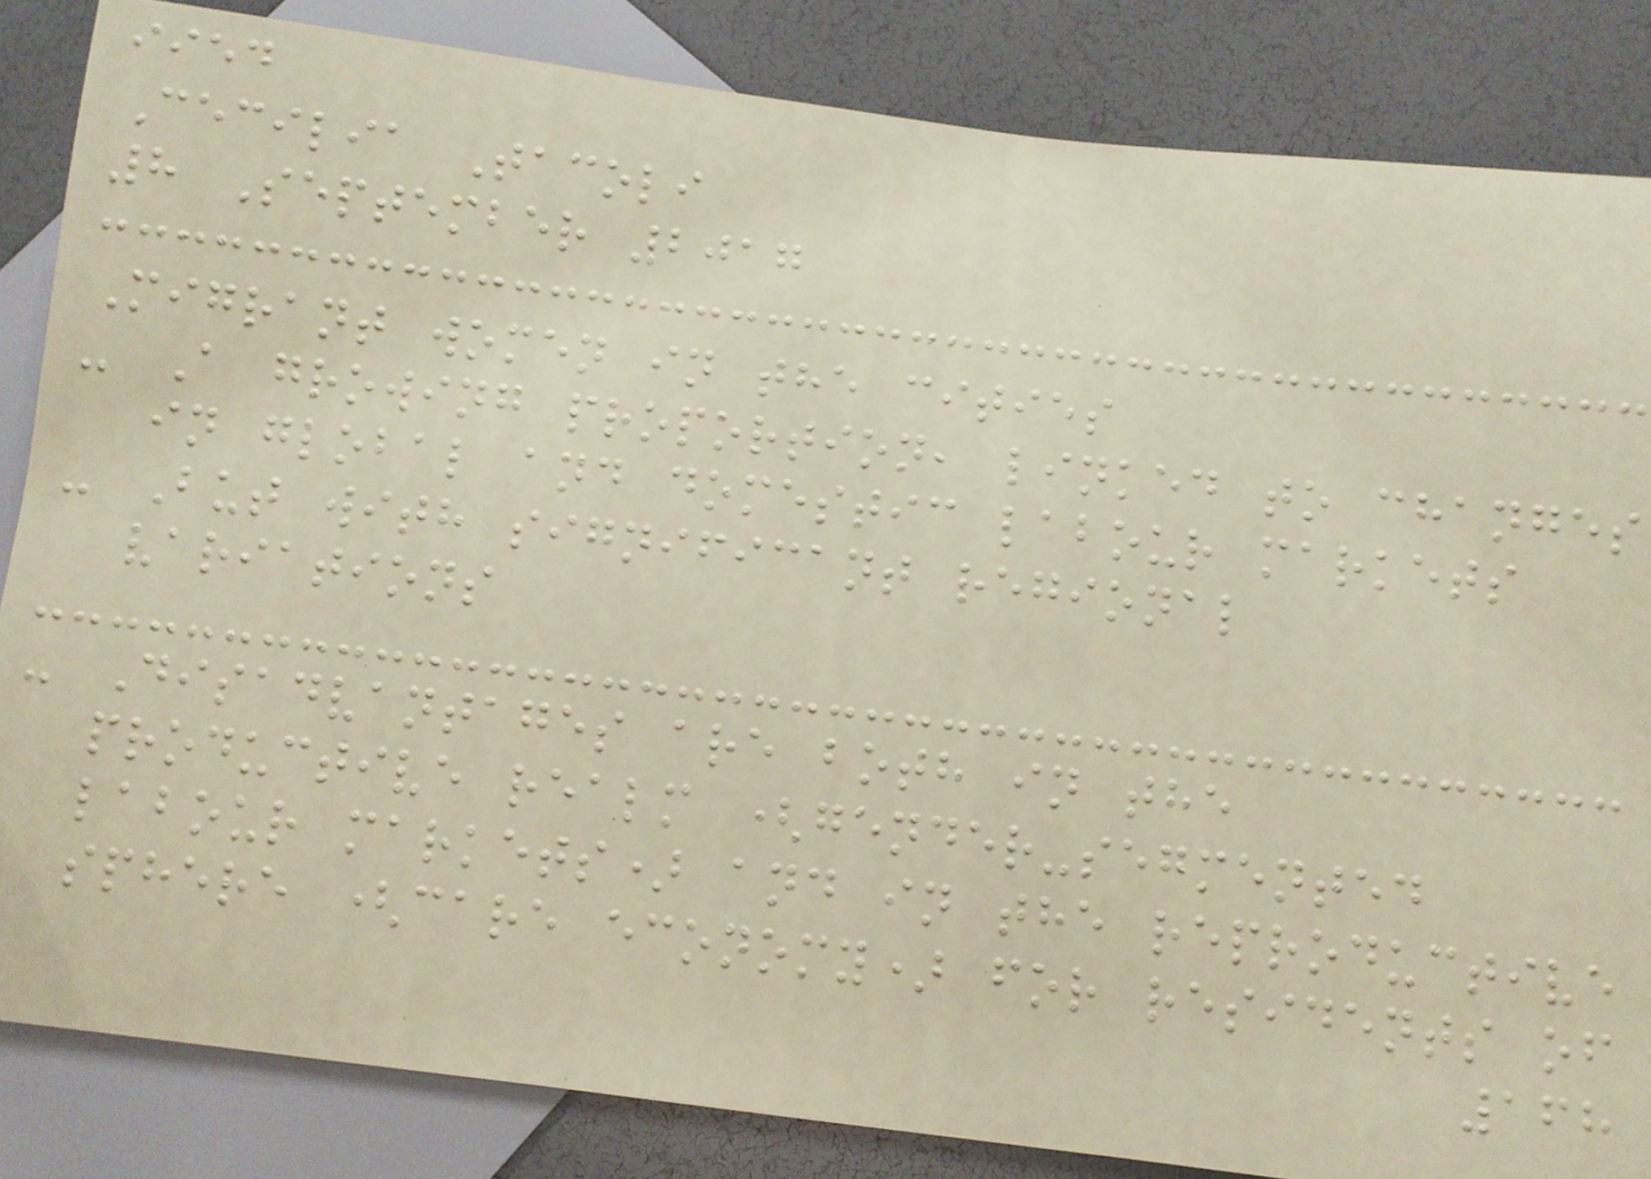iied
Cecilia Tacoli
8 September 2017
Migrant women in the cities
- A growing proportion, linked to changes
in global and domestic labour markets
- But with significant regional
variations
- Disadvantages are both in the
productive realm (gender-segmented
labour markets) and in the reproductive
sphere (care economy) for residents of
168
